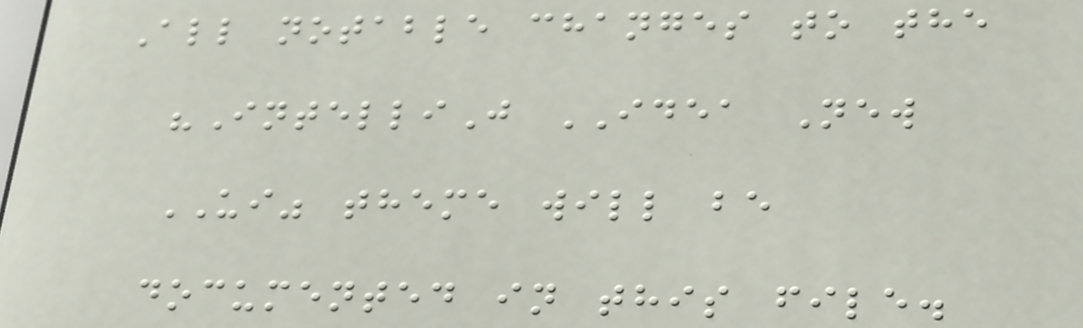All notable changes to the
"IntelliJ IDEA New
UI" theme will be
documented in this file.
